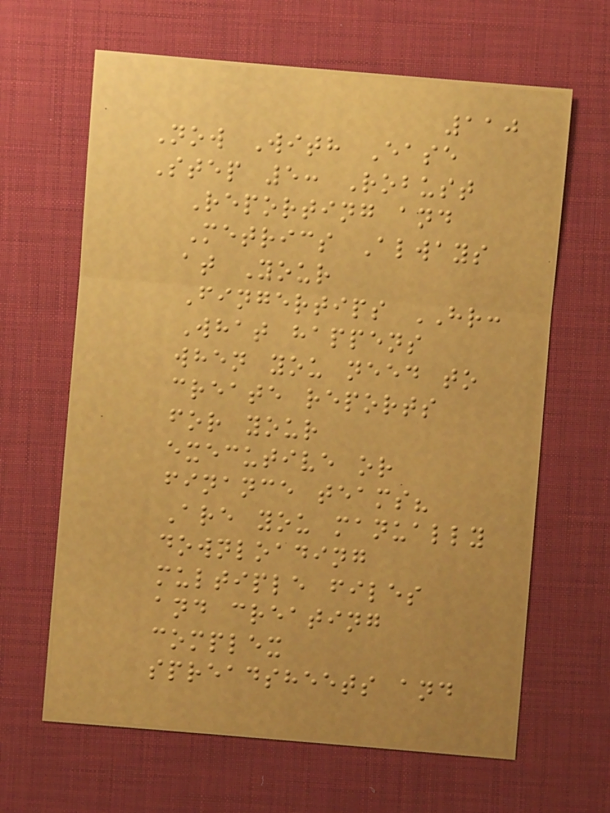110
Now With Ease
Step 5: Robust
Reporting and
Metrics Always
at Your
Fingertips HR:
What happens
when you need to
create reports
for your
executive or
finance teams?
Are you manually
downloading
multiple files
and creating
complex
spreadsheets and
